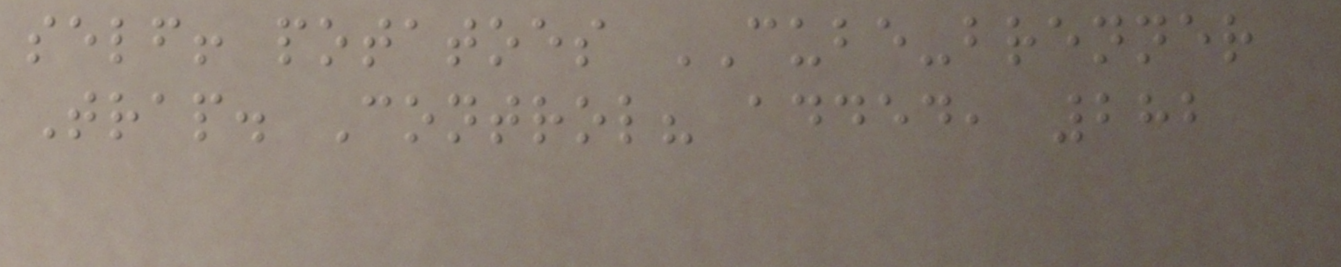self! potatoes CUBE-brenner
Trap. Control? added, 282
